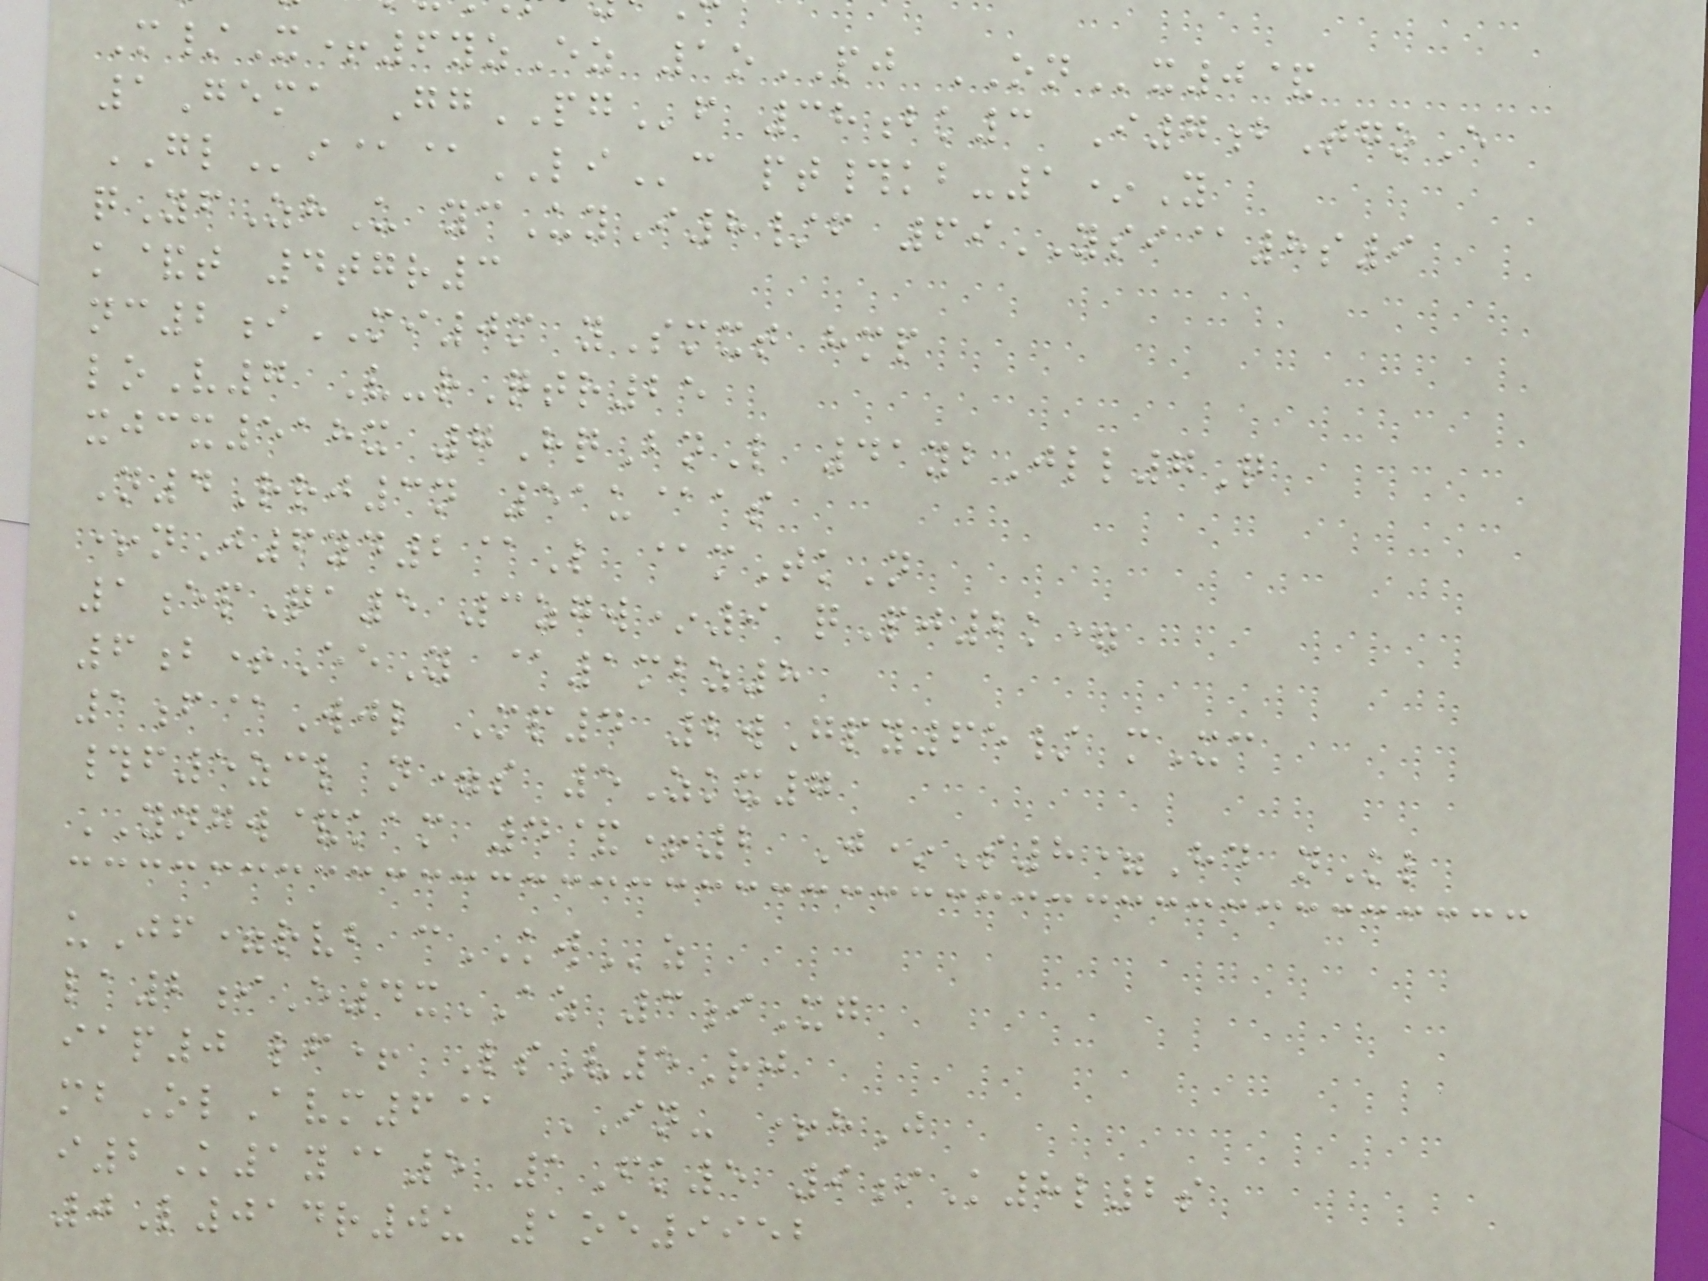M/X+6yzEz 1oPJ ONx0&
1Gema GgPGf 38bk3 I7bTgoE
GLi@@LIc pt#kb-1*Y
qYfZhU ycUyI8/f 69YSI@8s9
k&t 4tgr3
nc2iMI0m ySmxt hmp
loV7 V-rQtr25
xjcx518x 7HqBnL 41ybJll7Q
N4Rrj3n 51u@as
+nJ6yd2@L @mTkN
1epQa5 3zgw*9 qPj2k=
6b+EeY @1mbz8
1f@Wjl Mp4 2wGpy65/ mXc
#f5zcl n=s 5Zkx7
YNGW&kam 4&+2 J*S8=Hd nKl
uJf=rvb cKWz
la2iE4xAZ 3iXg
iap0 lf+ LsV5Rj
mbOlAvm6@ IN- +hJ
i2K1y@5 1Fk5 9iK8l2s
0L014r0u 1oe9952
